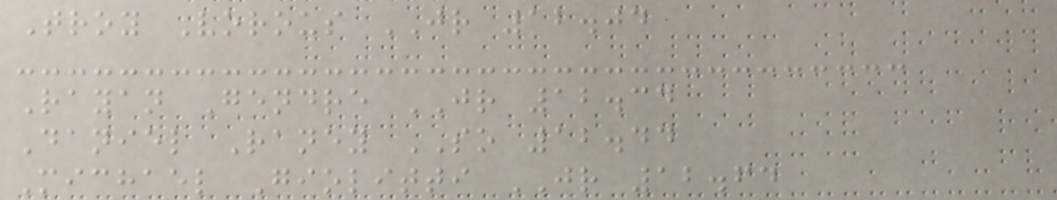Troy Vorous JR 12.04
Rayan Gendre JR 12.34
Daniel Raney SO 12.44
Michael Giolitti JR 12.64
